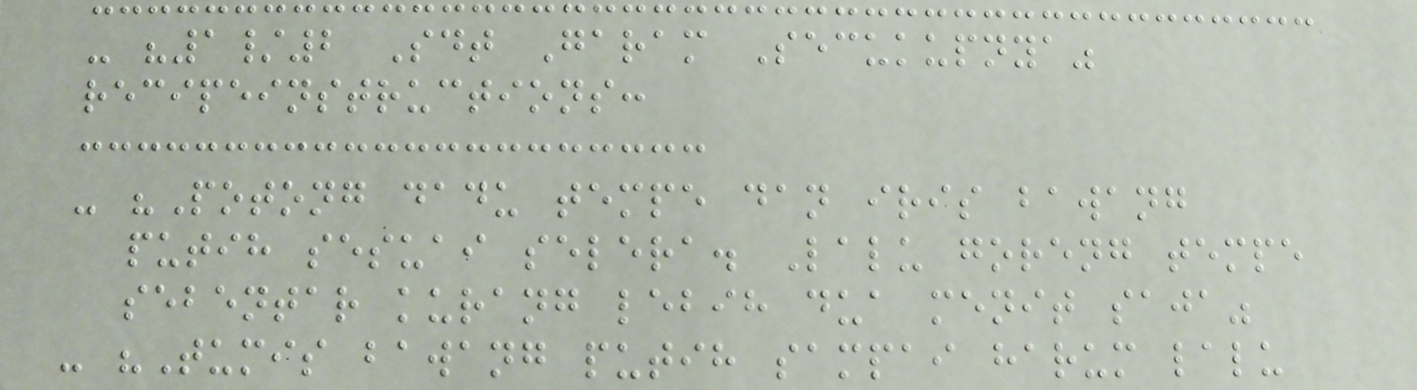- "1/2 Sdt Garam Secukupnya"
recipeinstructions:
- "Potong dadu tempe dan iris bawang
putih sesuai selera. Lalu goreng tempe
sebentar kurang lebih dua menit saja"
- "Tumis bawang putih sampai harum lalu
